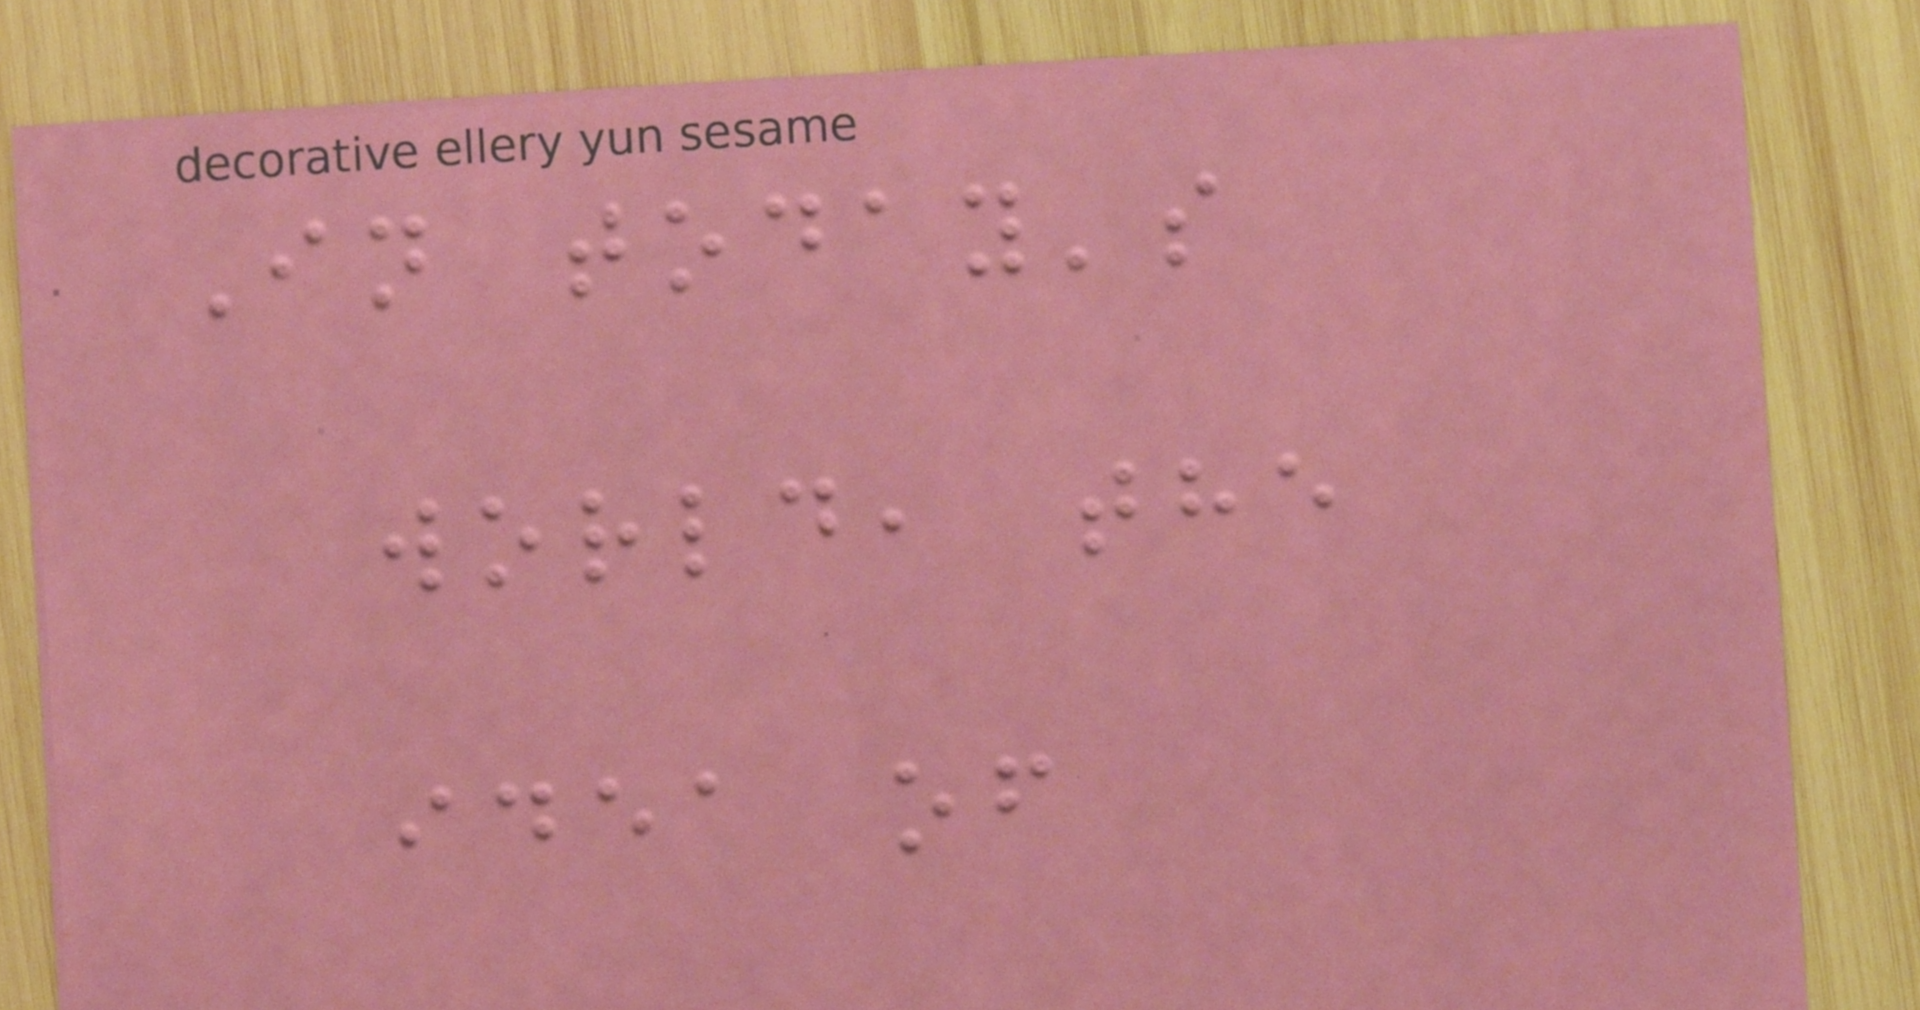In today's
world, the
idea of
